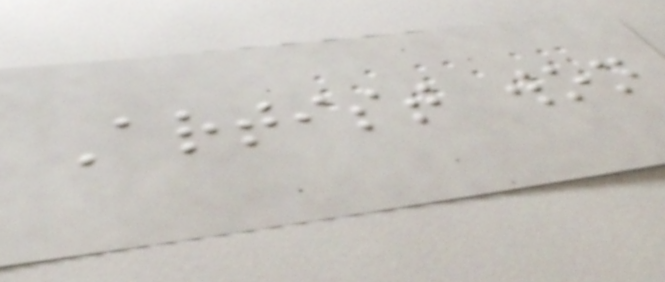Artist won
